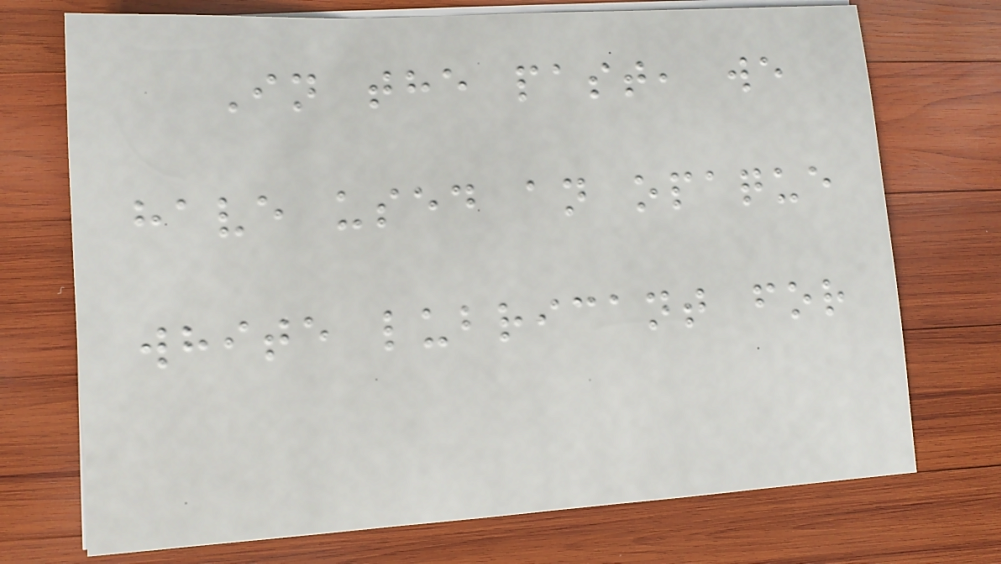In the past, we
have used an opaque
white lubricant for
